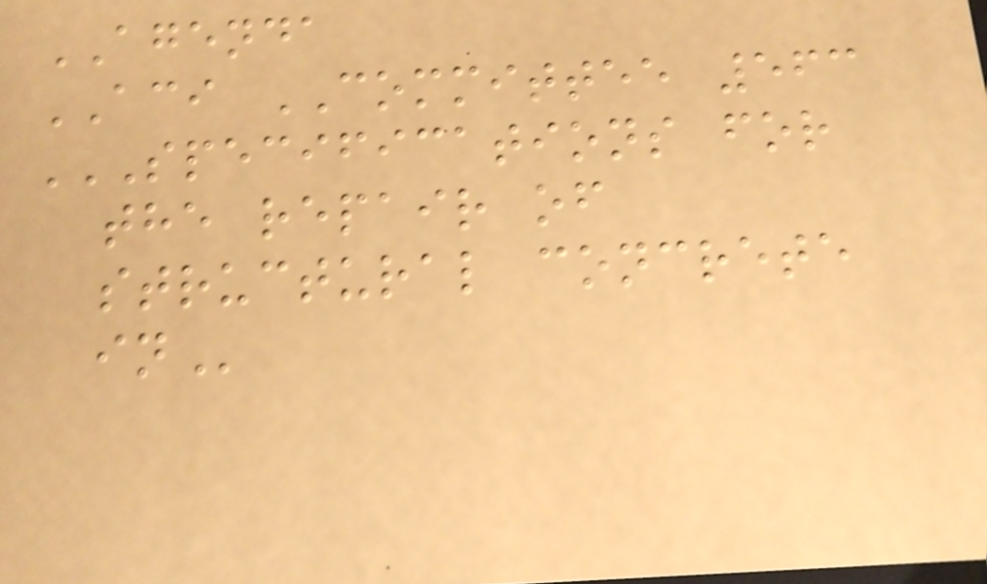AGENDA
ACI COMMITTEE 563
SPECIFICATIONS FOR
THE REPAIR OF
STRUCTURAL CONCRETE
IN
